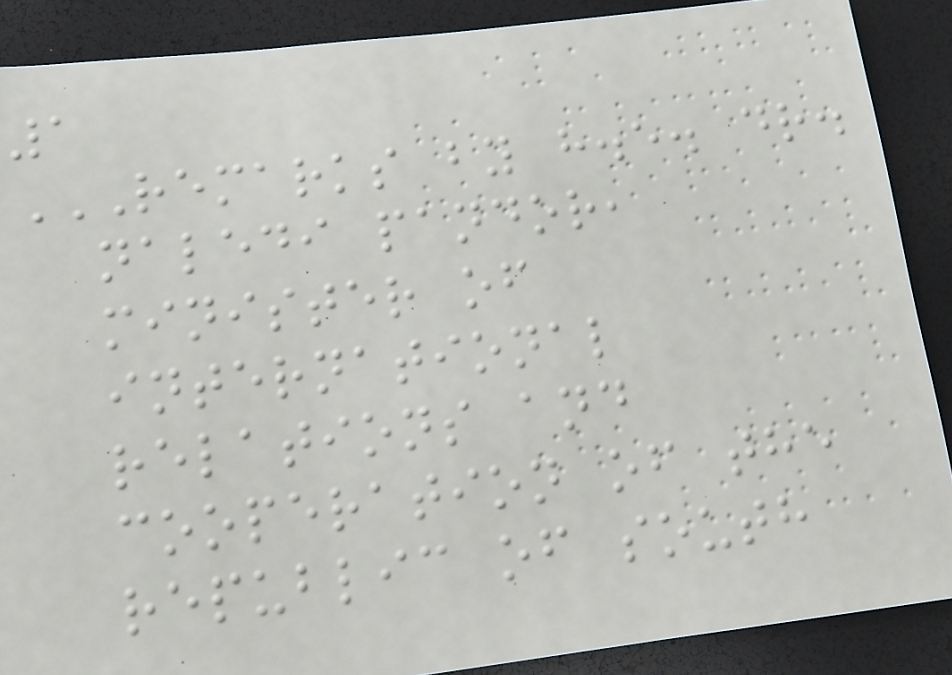1
REMARKS BY H.E. DR.
NALEDI PANDOR,
MINISTER OF
INTERNATIONAL
RELATIONS AND
COOPERATION OF THE
REPUBLIC OF SOUTH
